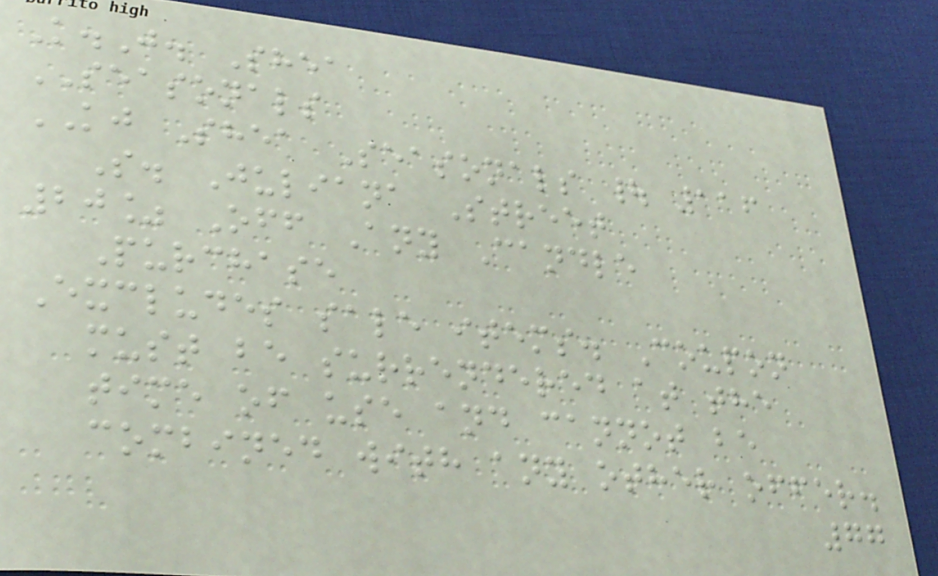K.J. Shea
SEASONALS
KJ Shea Seasonals | 116
S. Juliana Street
20% Off Any Candle
Purchase
Excludes sale items. Coupon
must be surrendered at the
time of use and cannot be
combined with any other offer.
77
